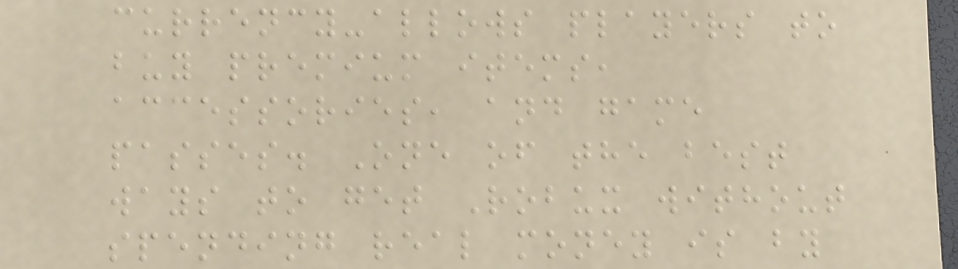currency-allows players to
buy premium items,
accessories, and game
passes. One of the best
ways to get Robux without
spending real money is by
